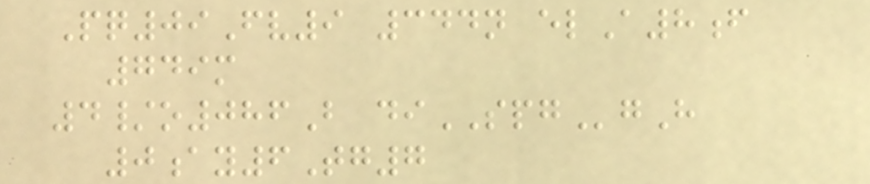Pq09Fv9 344n elA8f
749m
4/o086B diSPGgH
0ay6Tg7
